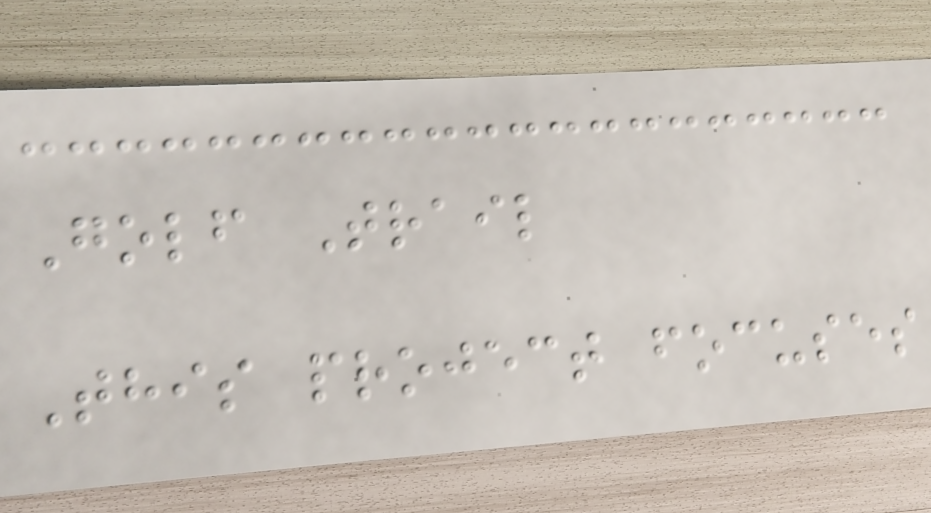Golf Trail
This project focuses
